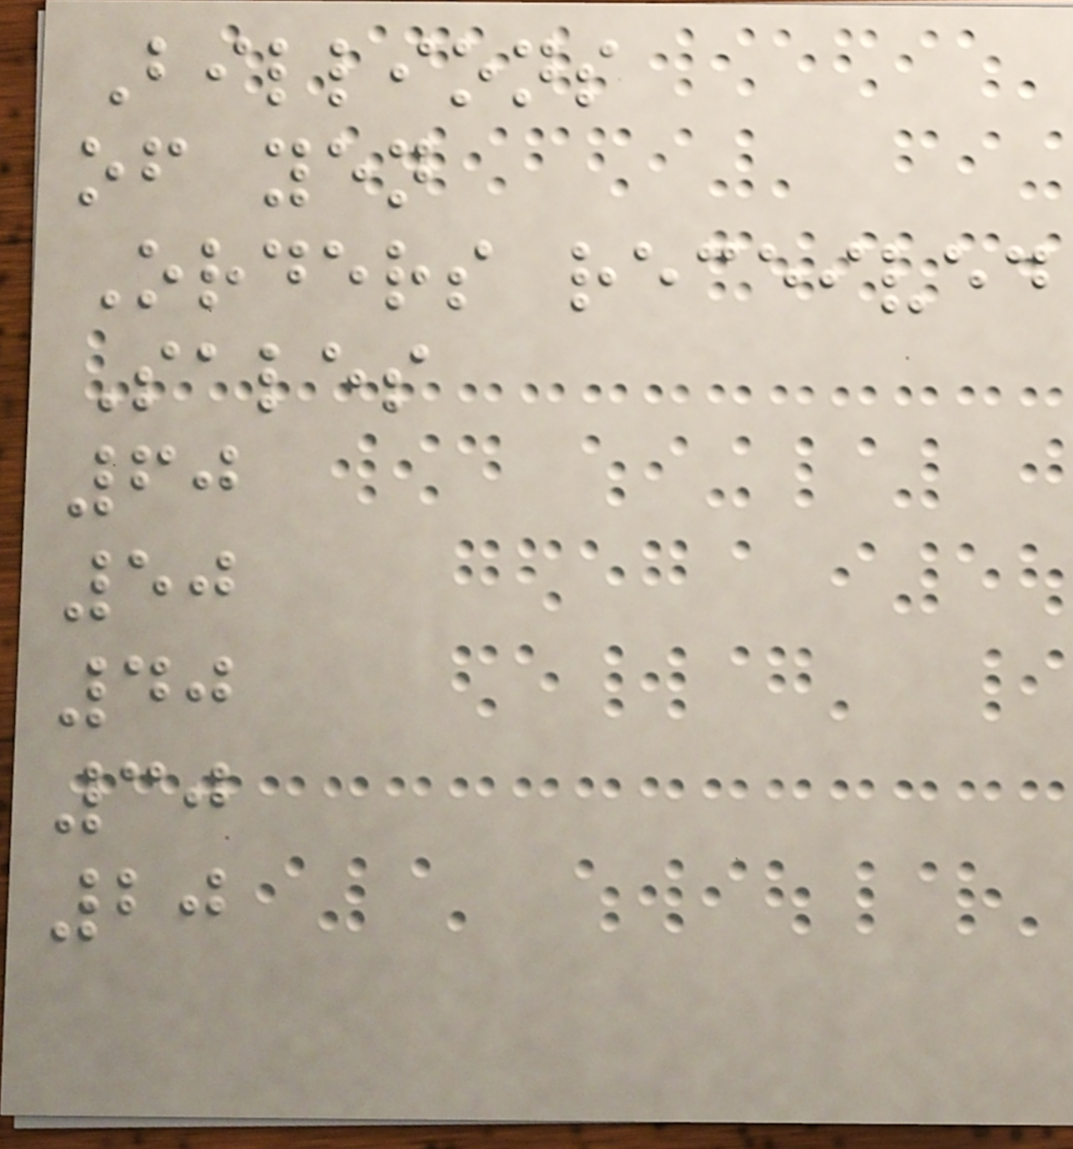Billions
of yen
Orders received
Sales
60
50
40
30
20
